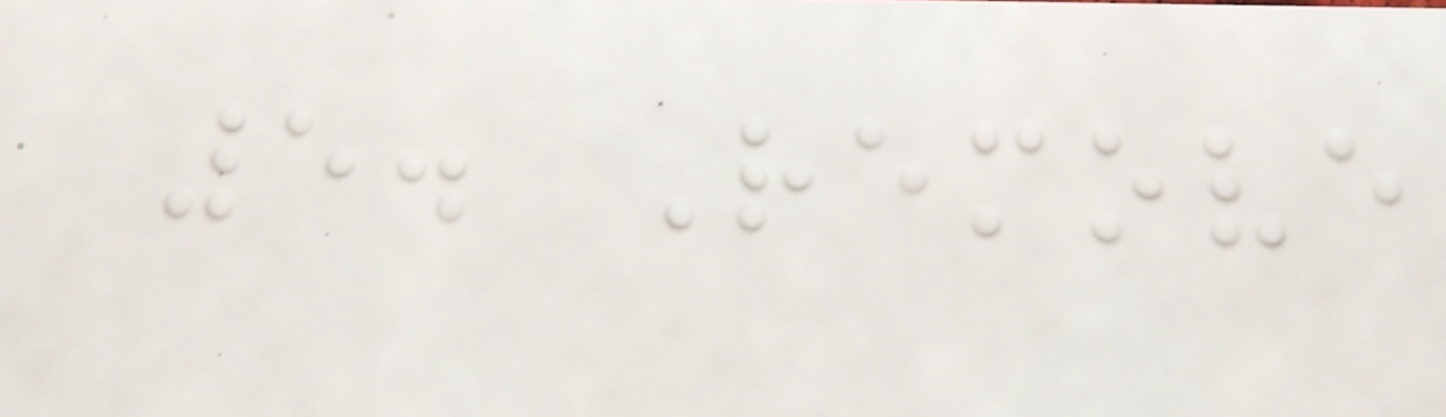5. Remove
